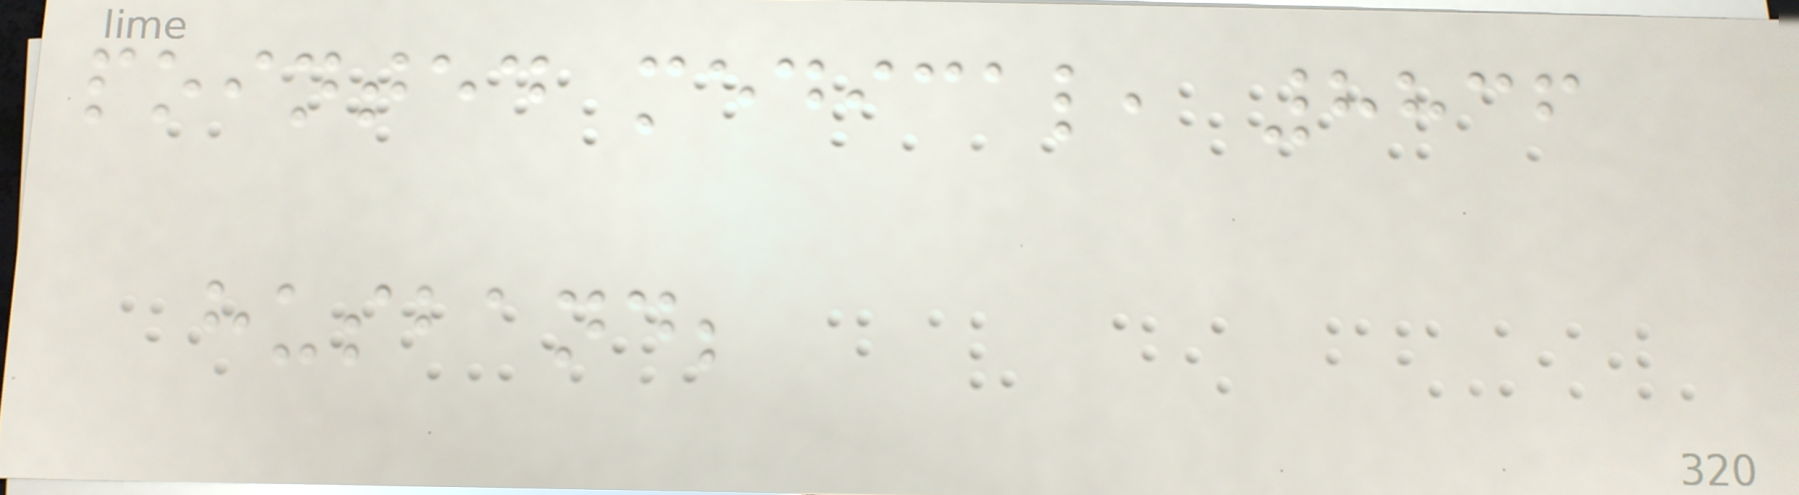pointed medical, 8836
husband;
